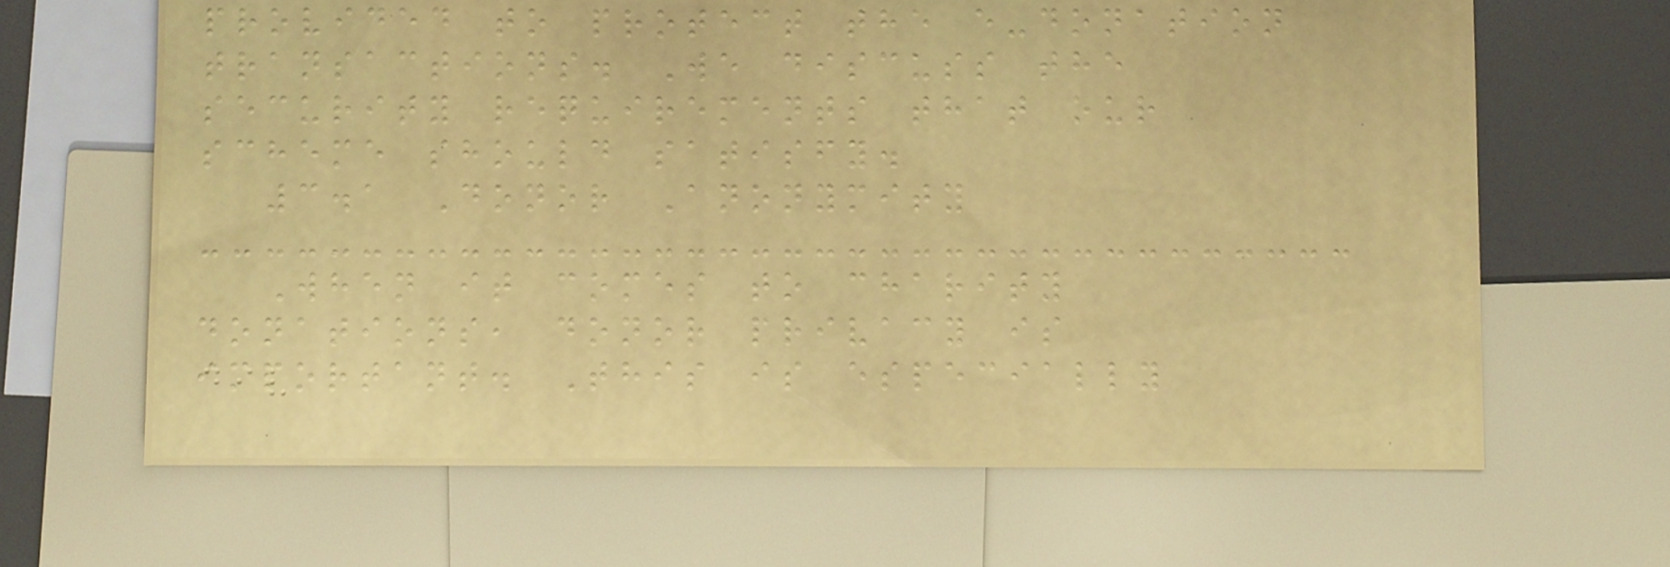provided to protect the e-donation
transactions. We discuss the
security requirements that our
scheme should satisfy.
3.1 Donor Anonymity
When it comes to charity
donations, donor privacy is
important. This is especially
